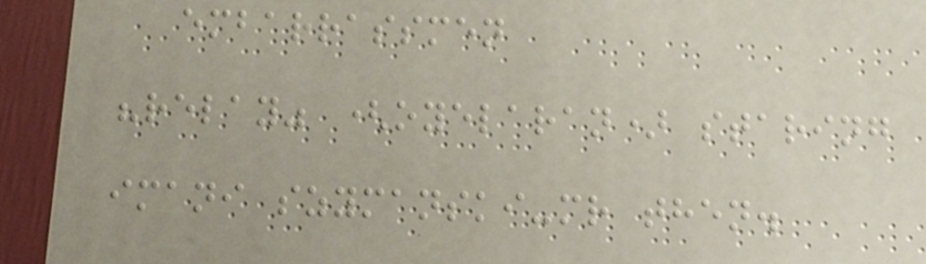embarrassmen
"relay" (oyelaran) staring
imani szymanski-mr then.
